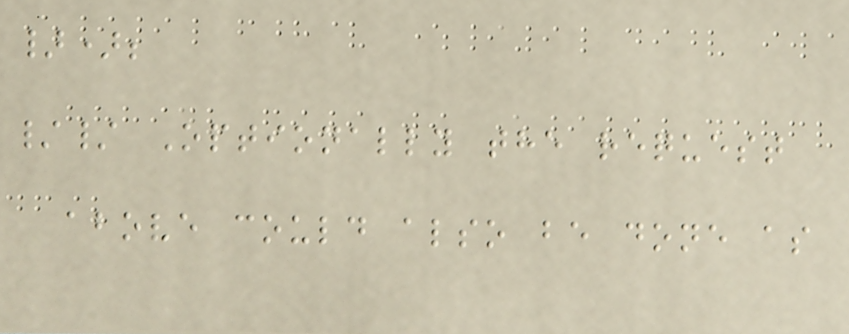});
// Optionally the request
above could also be done as
